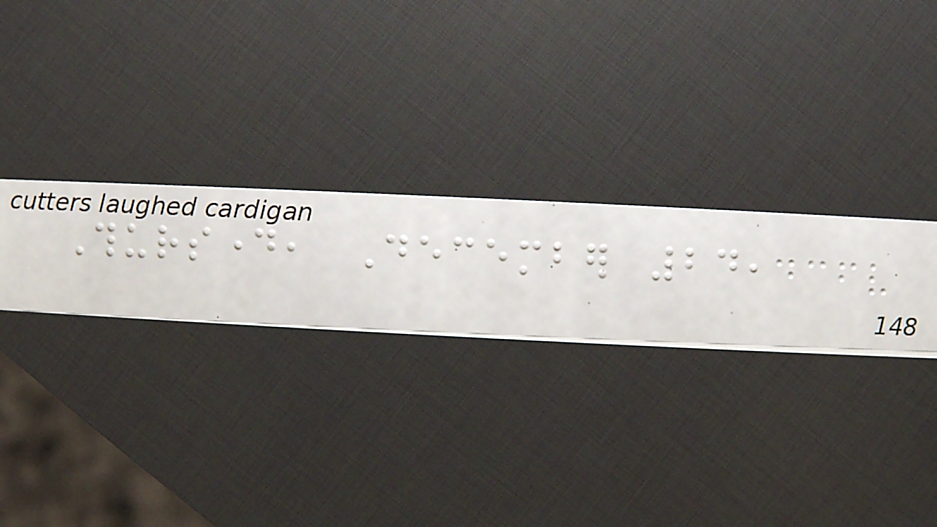Thursday, December 24,
